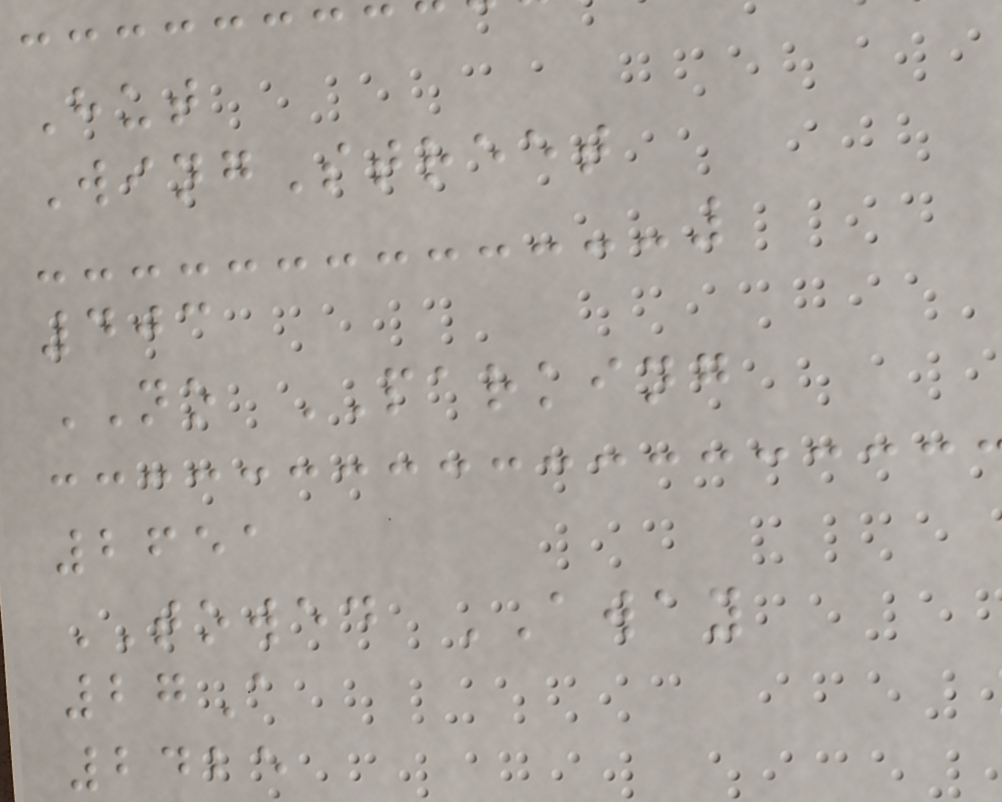Hut
WingStreet
403
NO PARKING
2651
TOWED AWAY
27A
2425
